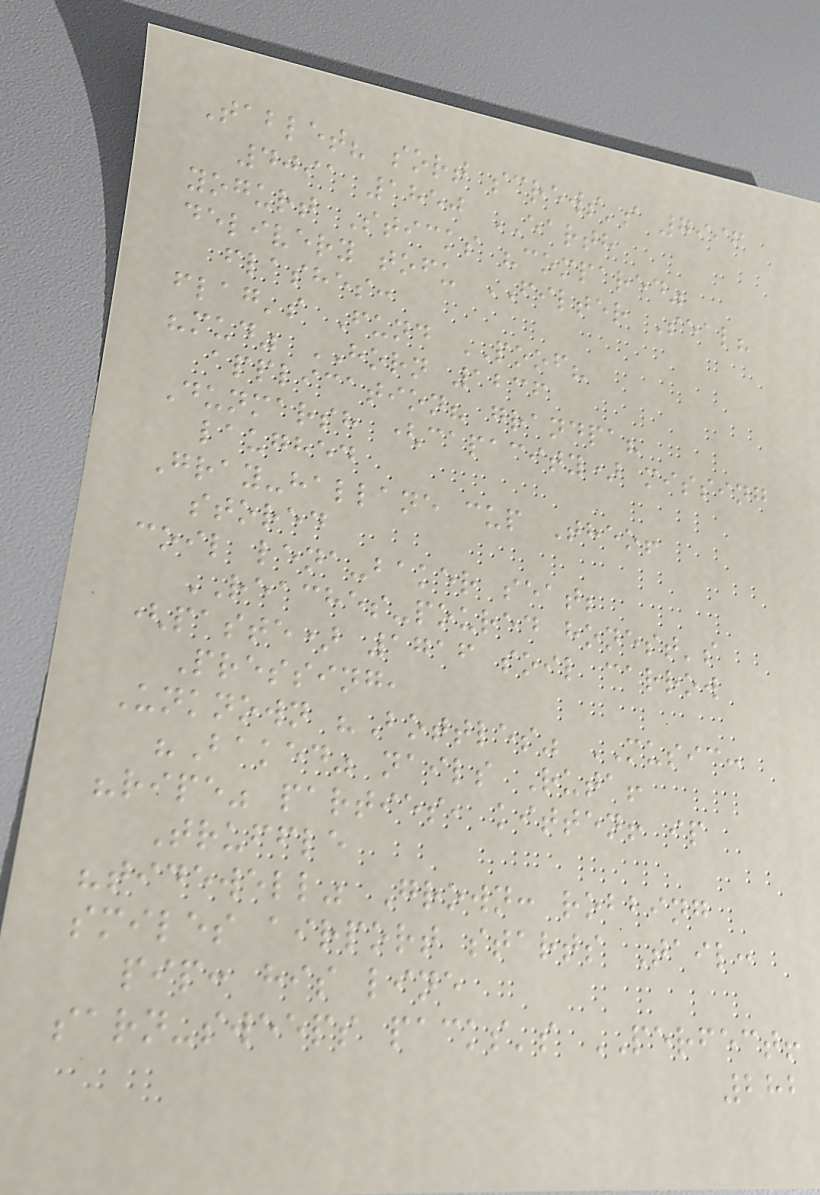Tablet? sort screws's 7996
4091 1850 EARTH
yogurt Sticks "compared"
delivery tofu FILTER Seal?
flashes:
flag's Fund POOF?
"mud" HORN 1236
application? grandpa?
Dunmarsh (capacity) missing
laughed
Gray-hallane cup Theo!
stored
coil lena-baker seat;
REACHES-poured honest's
(paste) 1716 soil carrow
Pressing,
Unknown "Bottles" MUSIC:
"Baked" nails Ruta!
"ripe" parties, kitten! ip
Truffle
"tidewell" Grown: robbing
smiles airport starts Tail:
pip: his line
sarn-sweeps packs's PERFECT!
282
